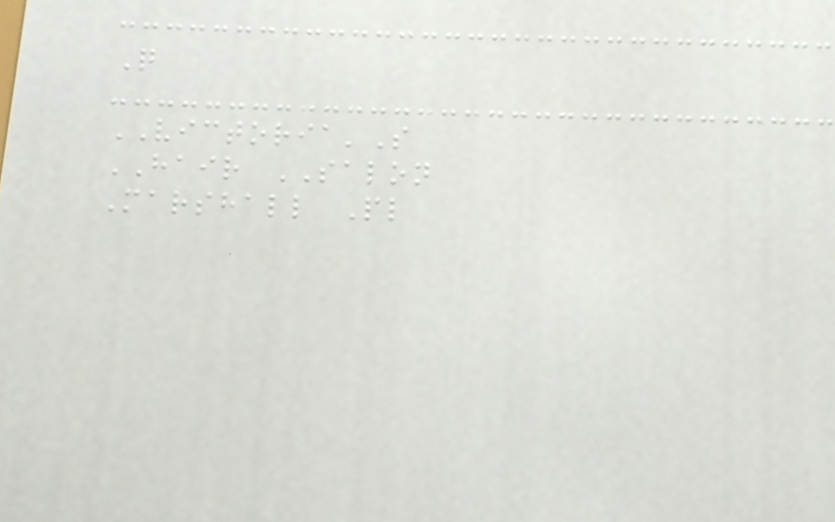Q
VICTORIA'S
HAIR SALON
Marshall Pl
